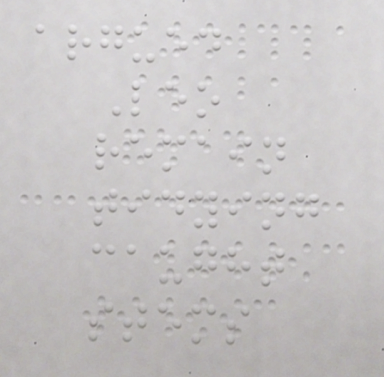argued
Leo
remain
tidying
caught
stems
